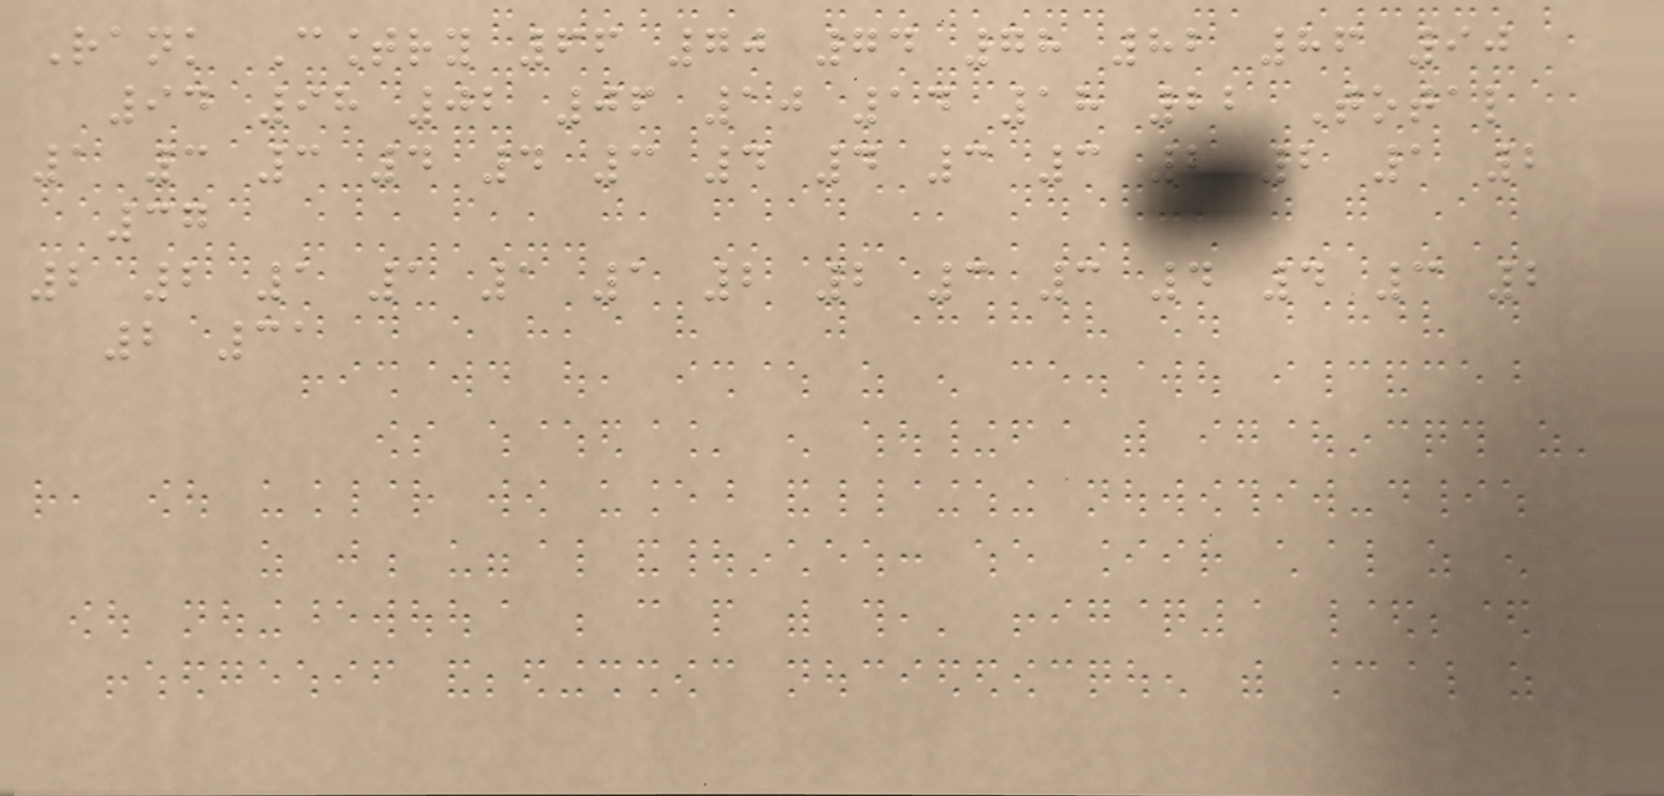Rank Country 66 70 74 78 82 86 90
94 98 02 06 10 14 18 22 Total
1 3 3 4 4 3 4 4 3 3 2 2 1 2
37
2 2 1 1 1 1 2 2 3 3 4 4 3 2
2 31
